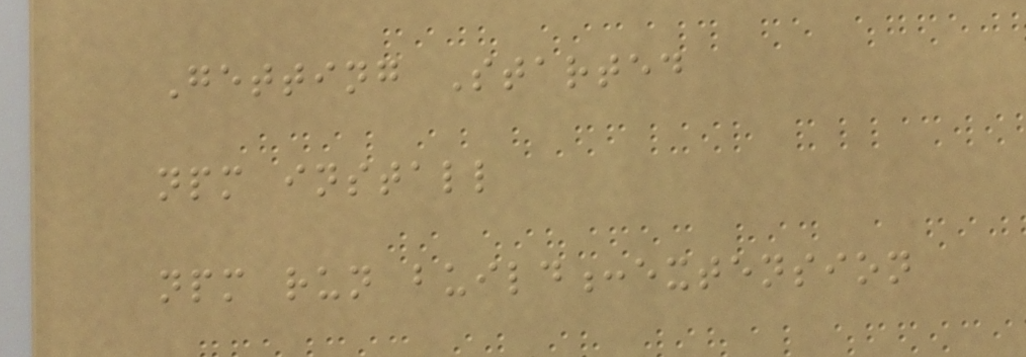Getting Started
npm install
npm run build:extension
